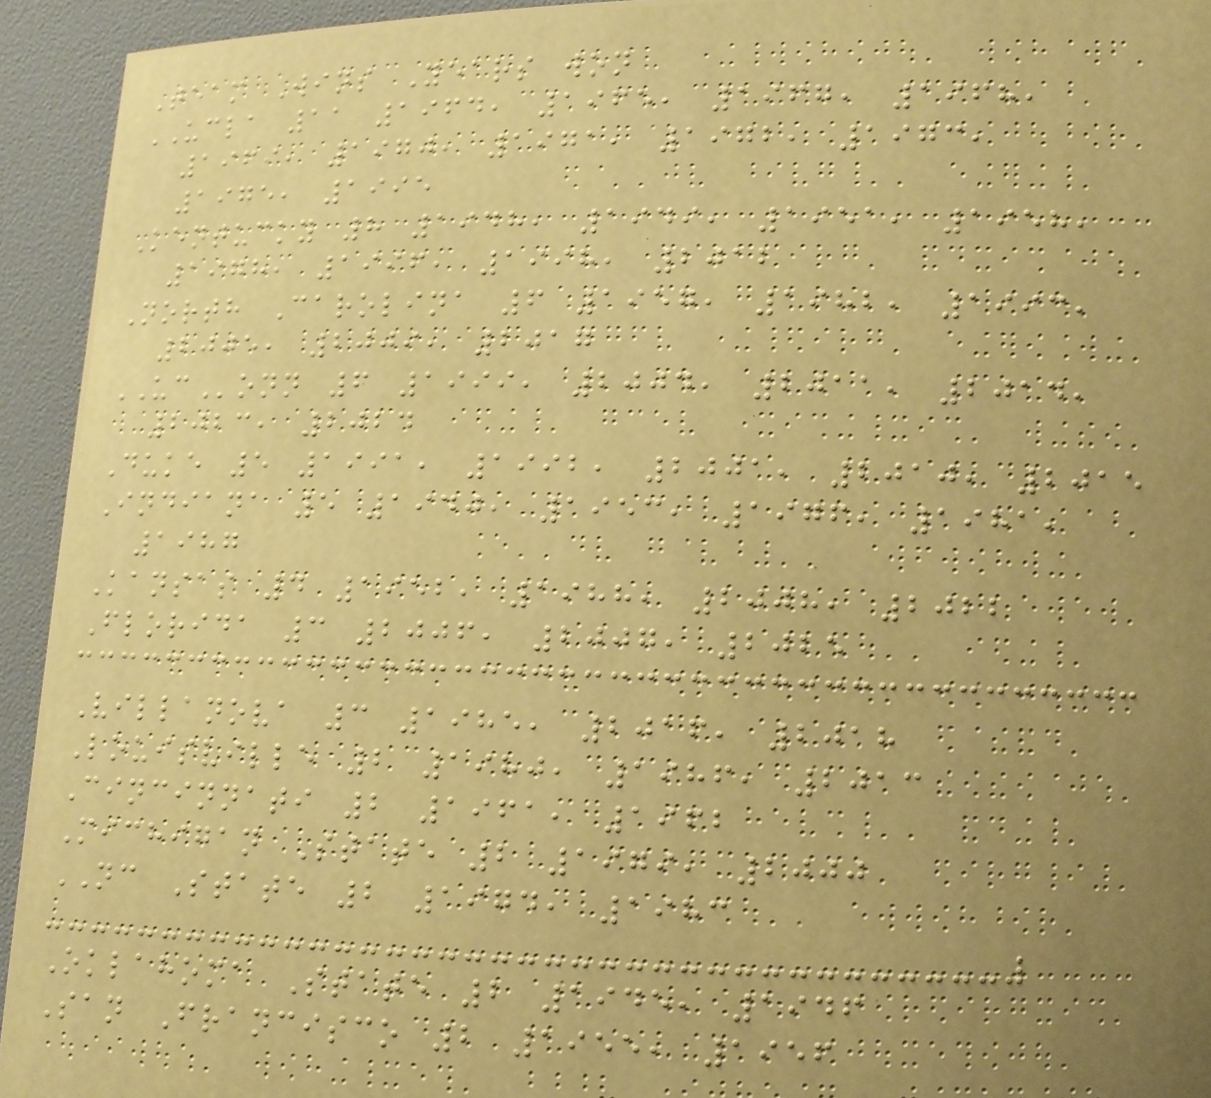Team Wins Years won
UCLA 11 1964, 1965, 1967, 1968,
1969, 1970, 1971, 1972, 1973,
1975, 1995
Kentucky 8 1948, 1949, 1951, 1958,
1978, 1996, 1998, 2012
North Carolina 6 1957, 1982, 1993,
2005, 2009, 2017
UConn 6 1999, 2004, 2011, 2014,
2023, 2024
Duke 5 1991, 1992, 2001, 2010, 2015
Indiana 5 1940, 1953, 1976, 1981,
1987
Kansas 4 1952, 1988, 2008, 2022
Florida 3 2006, 2007, 2025
Villanova 3 1985, 2016, 2018
Louisville 2 1980, 1986, 2013
Cincinnati 2 1961, 1962
Michigan State 2 1979, 2000
NC State 2 1974, 1983
Oklahoma State 2 1945, 1946
San Francisco 2 1955, 1956
